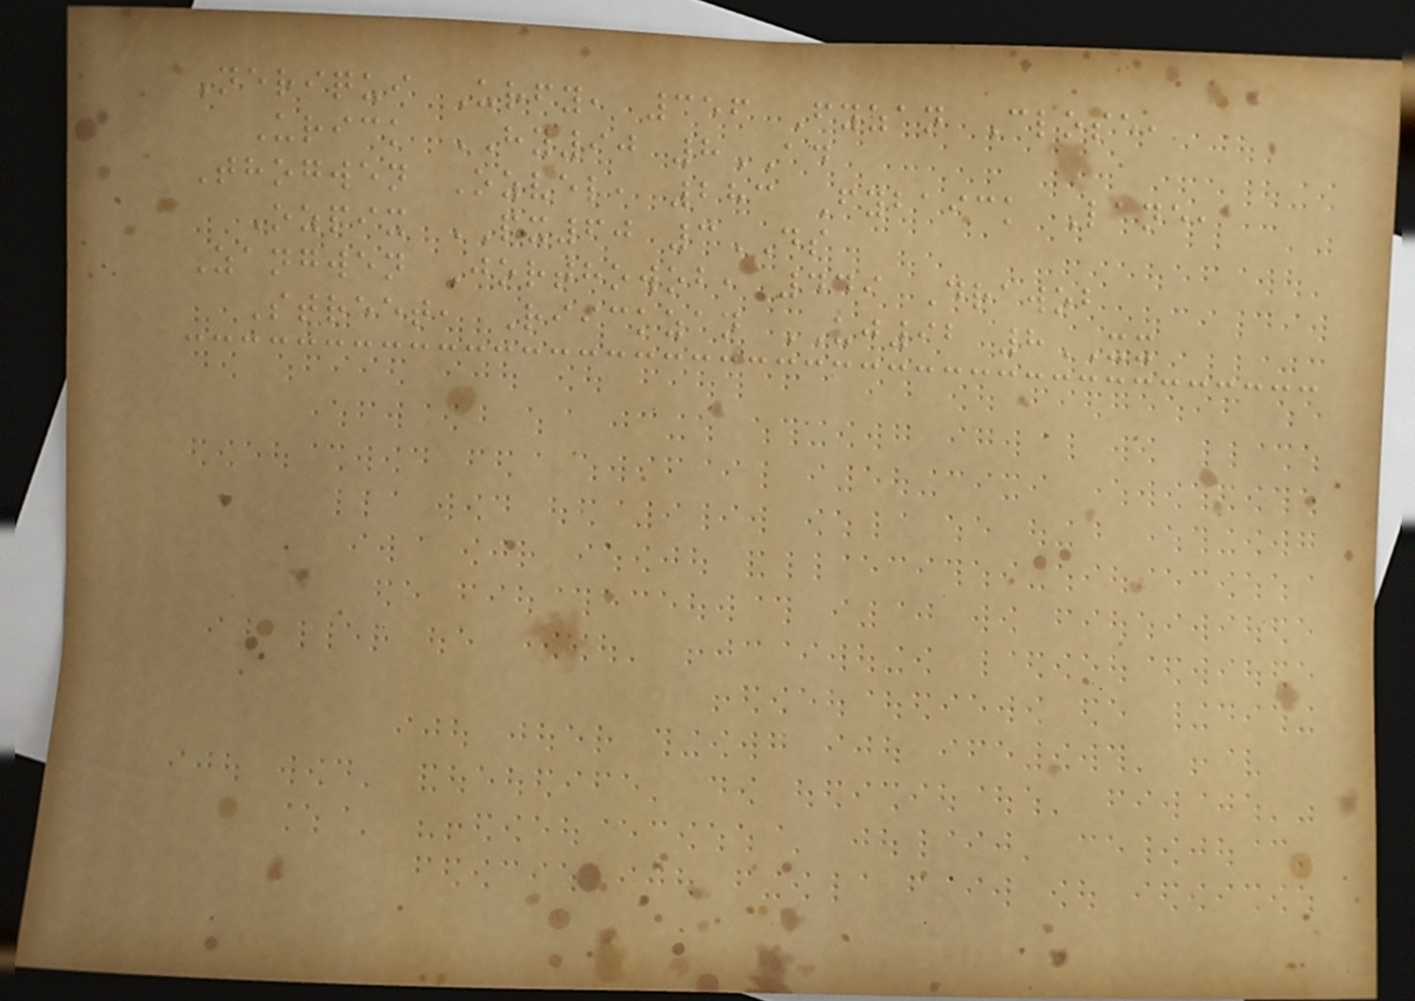Neriqui Urfy, 356 Fyzan Close,
Urick HY90 8AD
Thogwen Ozvel, 283 Fybaick Lane,
Ozpix PX60 3DS
Zangwen Jorthowob, 449 Drawob
Street, Riickzan UJ92 8XX
